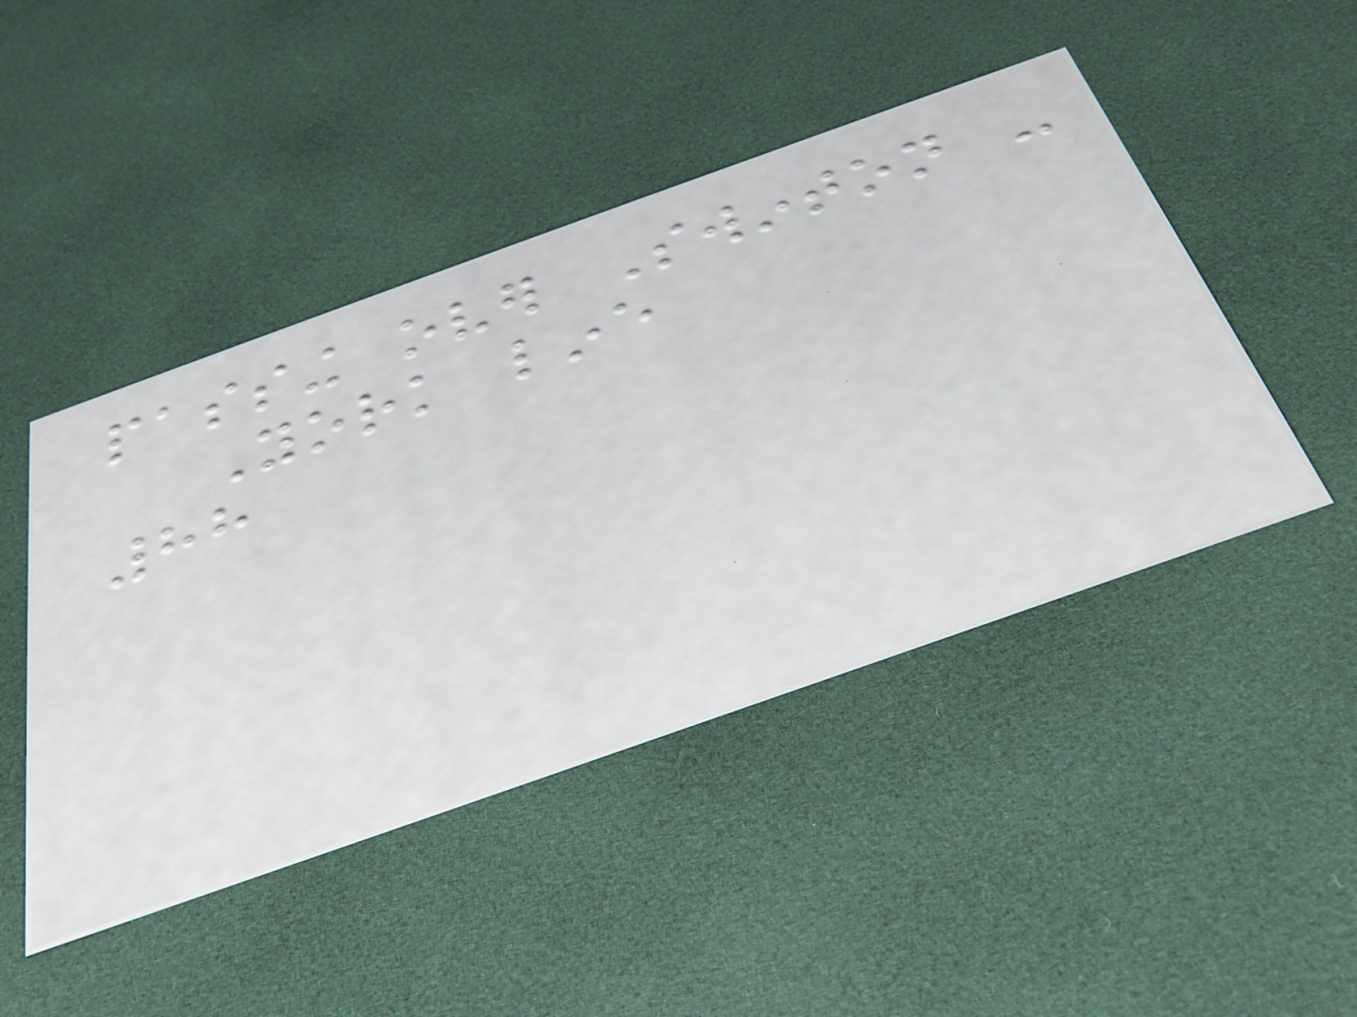passing over Swinton -
York line
88
